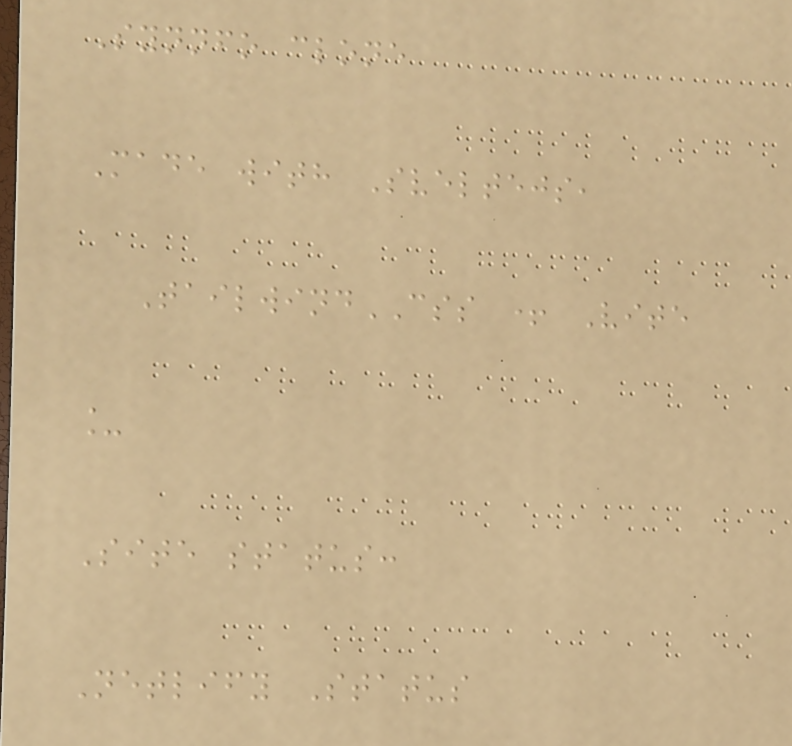Synnfo clone
Made with Sveltejs,
TailwindCSS + Vite
_
Site status:
Netlify Status
